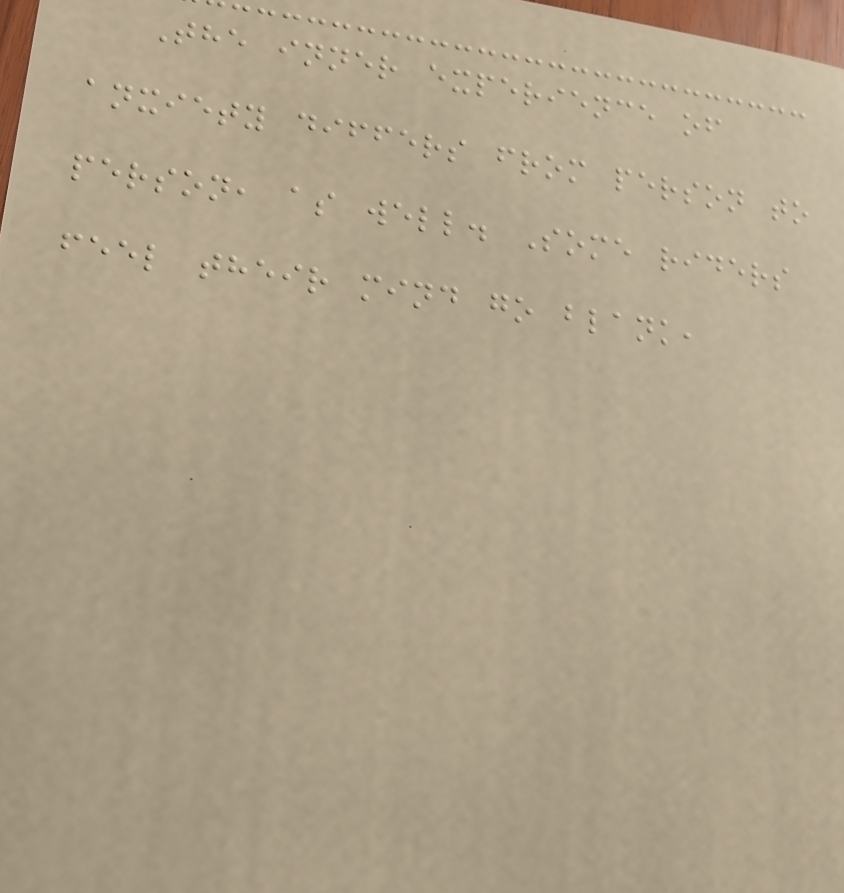The inner experience of
anxiety differs from person to
person, as well. Some riders
feel their mind go blank,
